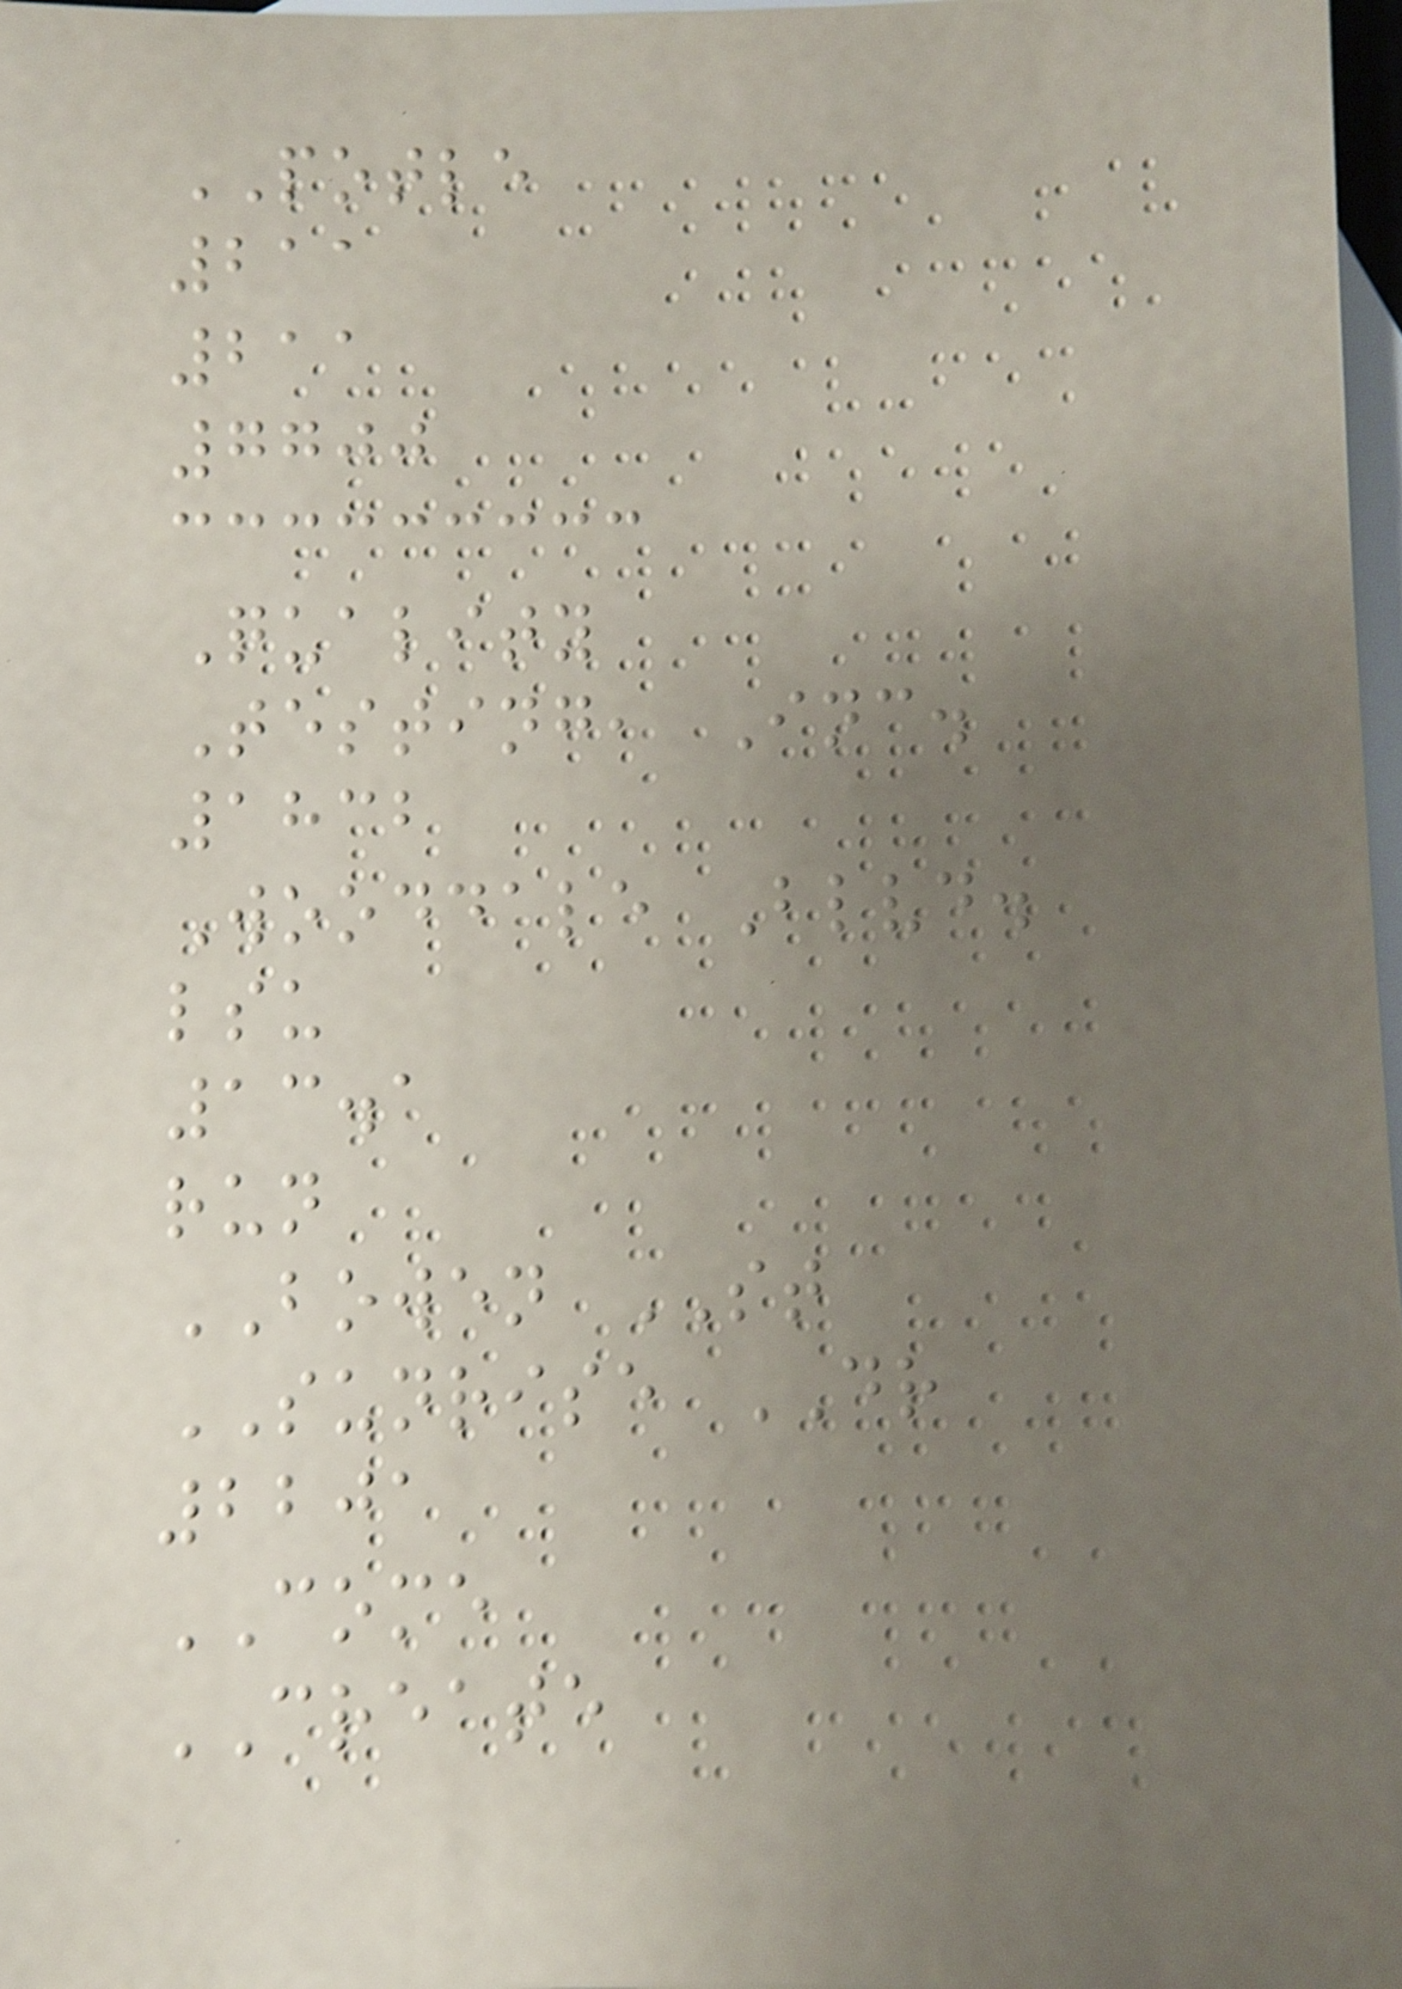POTLE
211
211
7700
Quality
Testing, Inc.
1832
Wooddale Blvd.
lsu
13.1
run
BOWEN ST
SUNRISE DR
2201
COME
CREATE
